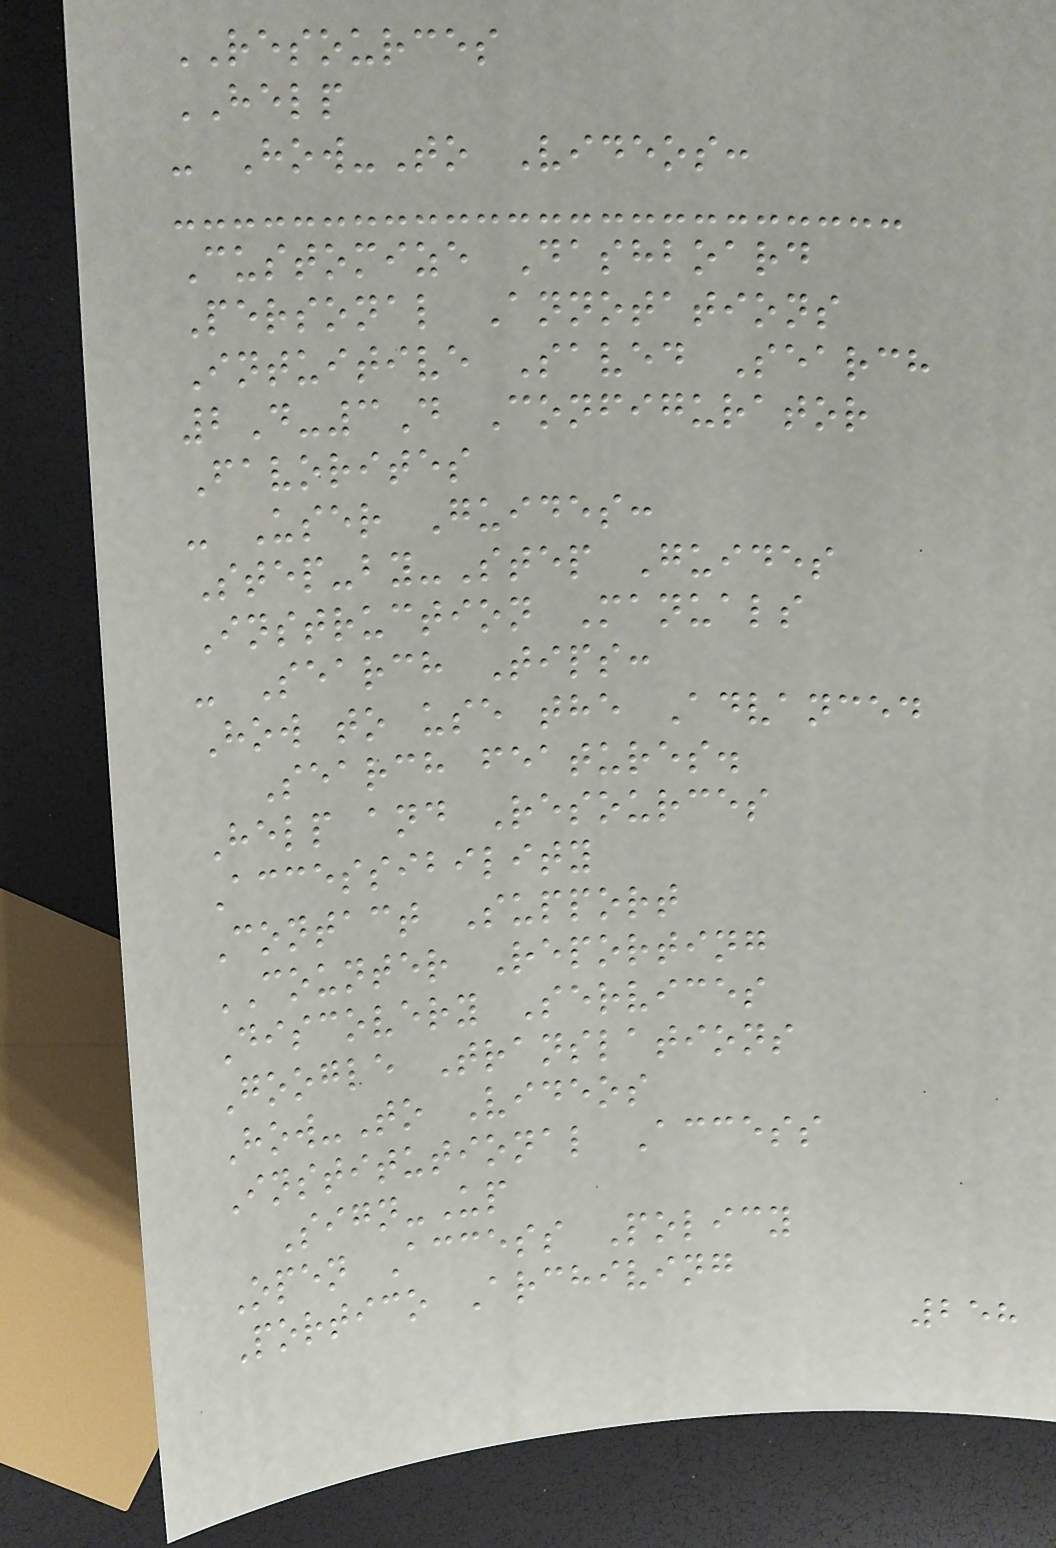RESOURCES
HELP
- How-To Videos:
Customize Dashboard
Personal Annotations
Intuitive Saved Search
2D-3D Configurator
Favorites
- User Guides:
Step-by-Step Guides
Instruction Manuals
- Search Tips:
How to use the Advanced
Search features.
Help and Resources
Accessibility
Contact Support
COUNTER Reporting
Discovery Services
Google Translations
How-To Videos
Institutional Access
Sign-Up
Open Access Policy
Portico Archiving
258
